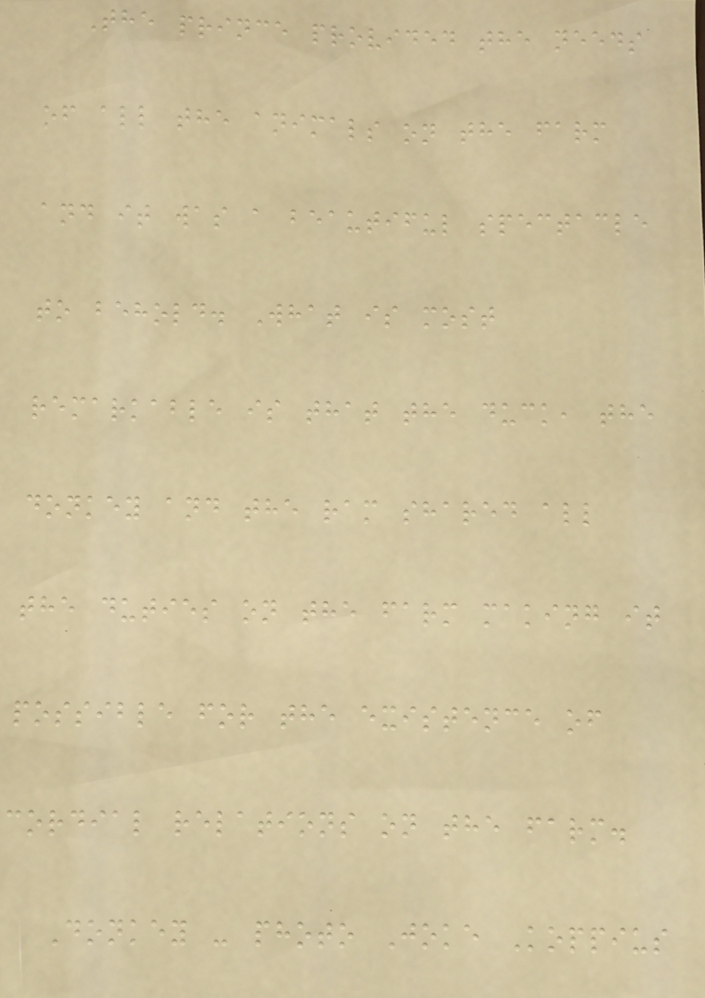The prince provided the needs
of all the animals on the farm
and it was a beautiful spectacle
to behold. What is most
remarkable is that the duck, the
donkey and the ram shared all
the duties on the farm making it
possible for the existence of
cordial relations on the farm.
Donkey - photo Joke Koppius
